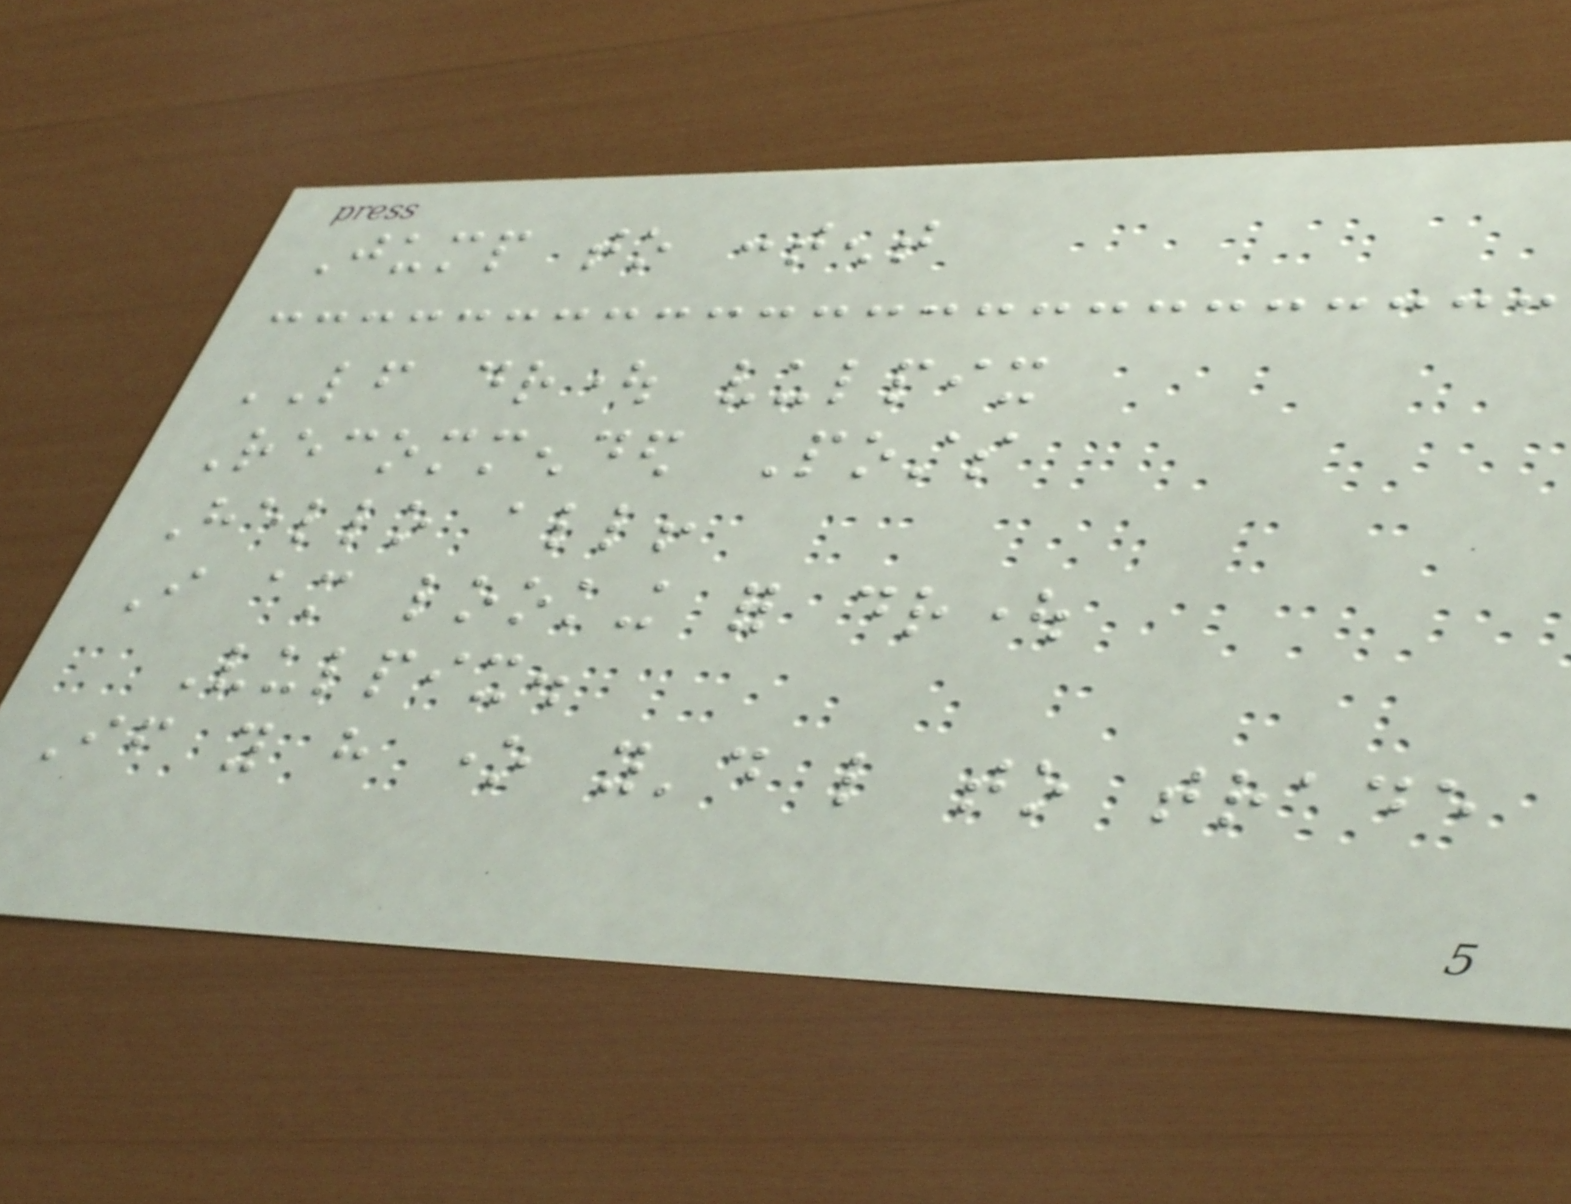Jump to content
LF drought vulpix
Recommended Posts
Hello all!
I am looking for drought
Vulpix.
If you have one you'd like to trade
